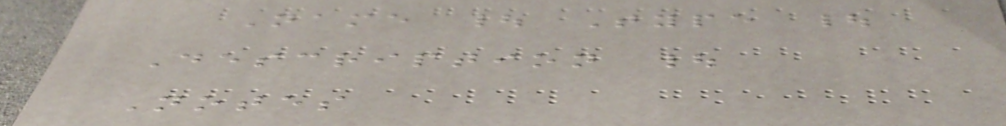Name | Type |
Description |
Notes
